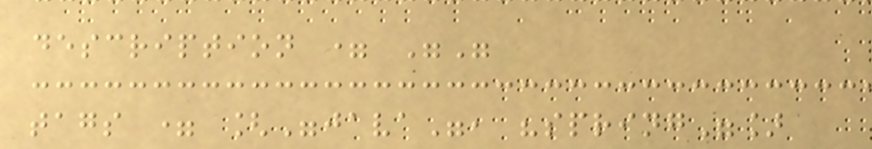description = ""
tags = ["java", "spring"]
